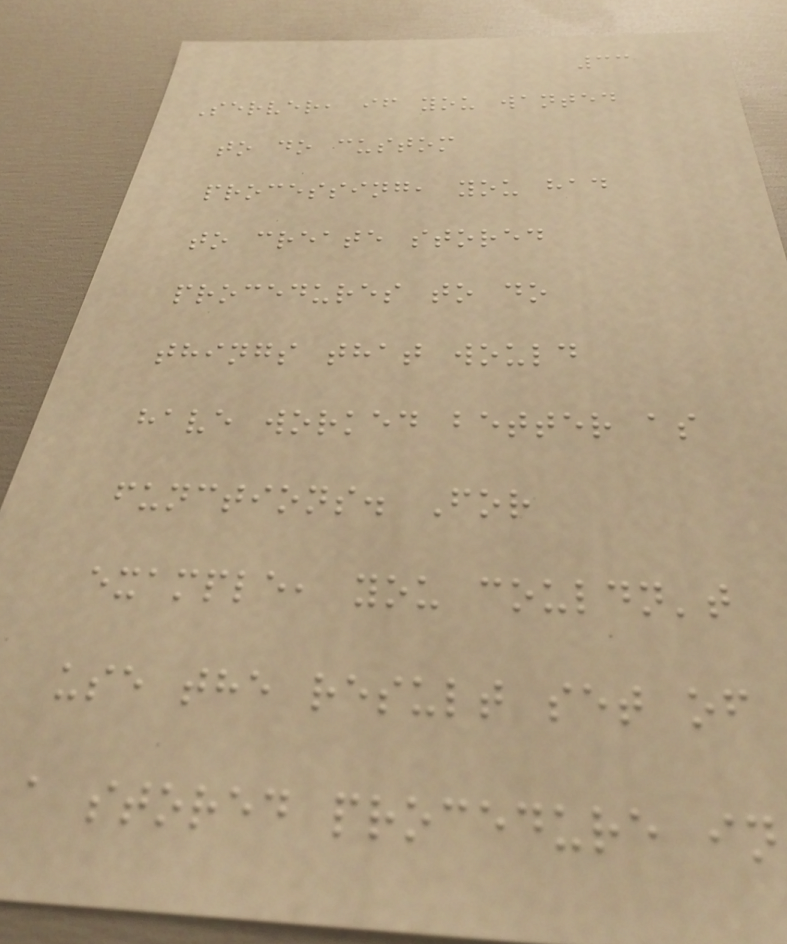33
Server, if you wanted
to do custom
processing, you had
to create stored
procedures to do
things that would
have worked better as
functions. For
example, you couldn't
use the result set of
a stored procedure in
